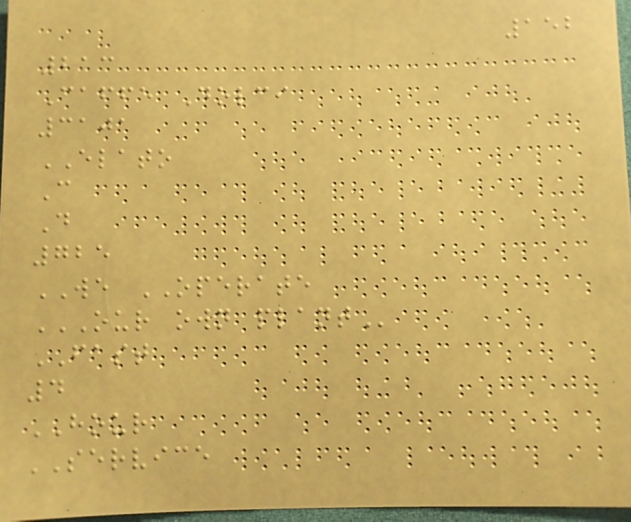152
213
Caffe Dolci
3101
ELATO
C
D
725
WE OPERATE
OUR OWN PLANT
FAST
4
HOUR
SERVICE
